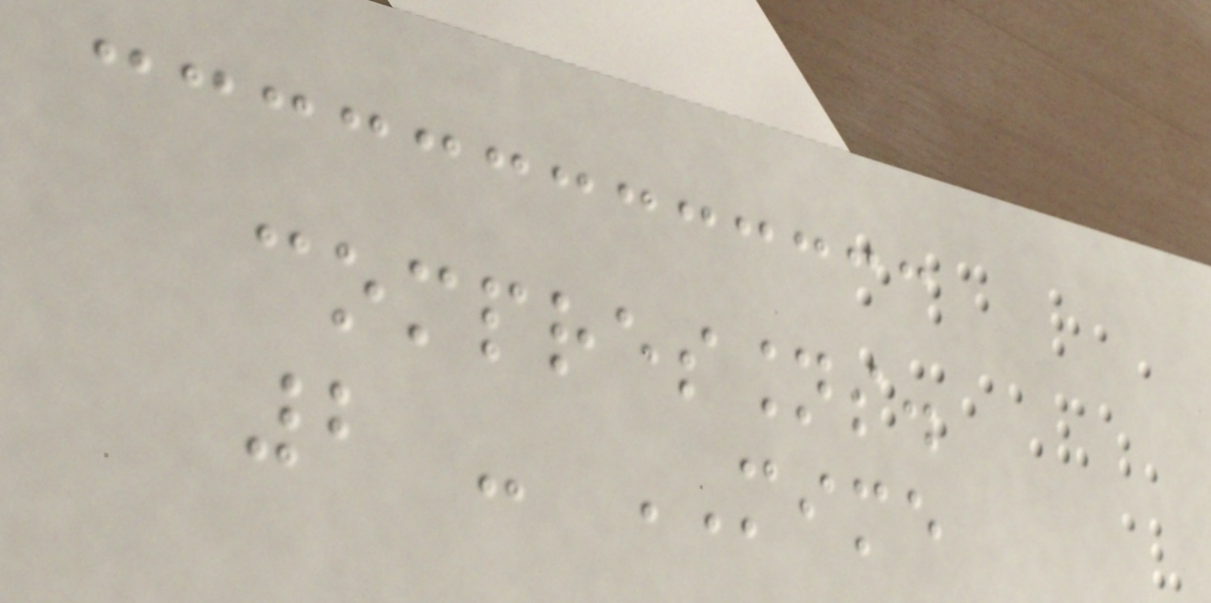compressions.
2 - MIME
